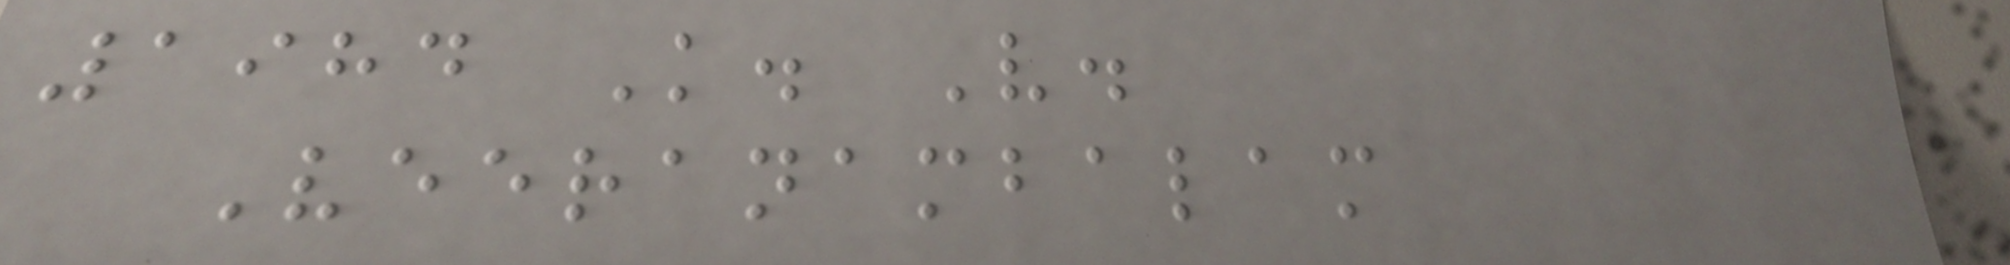1984 K. V.
Veeranambalam
